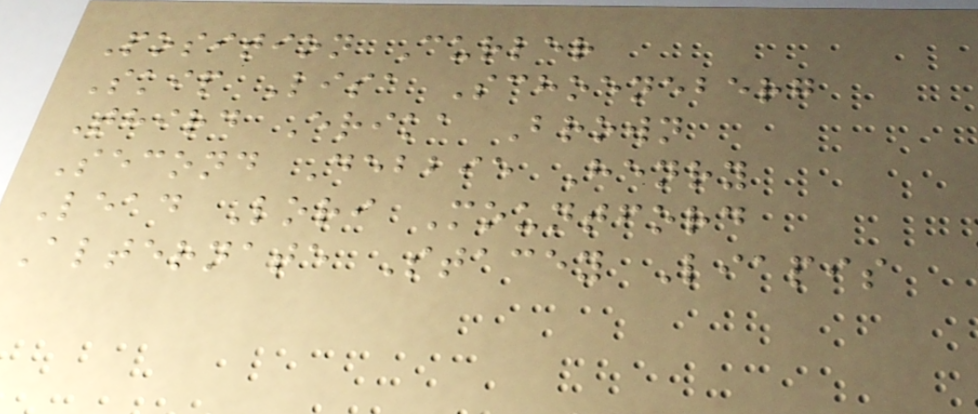Position Curler
Skip Lisa Schoeneberg
Third Erika Brown
Second Debbie Henry
Lead Lori Mountford
Alternate Stacey Liapis
